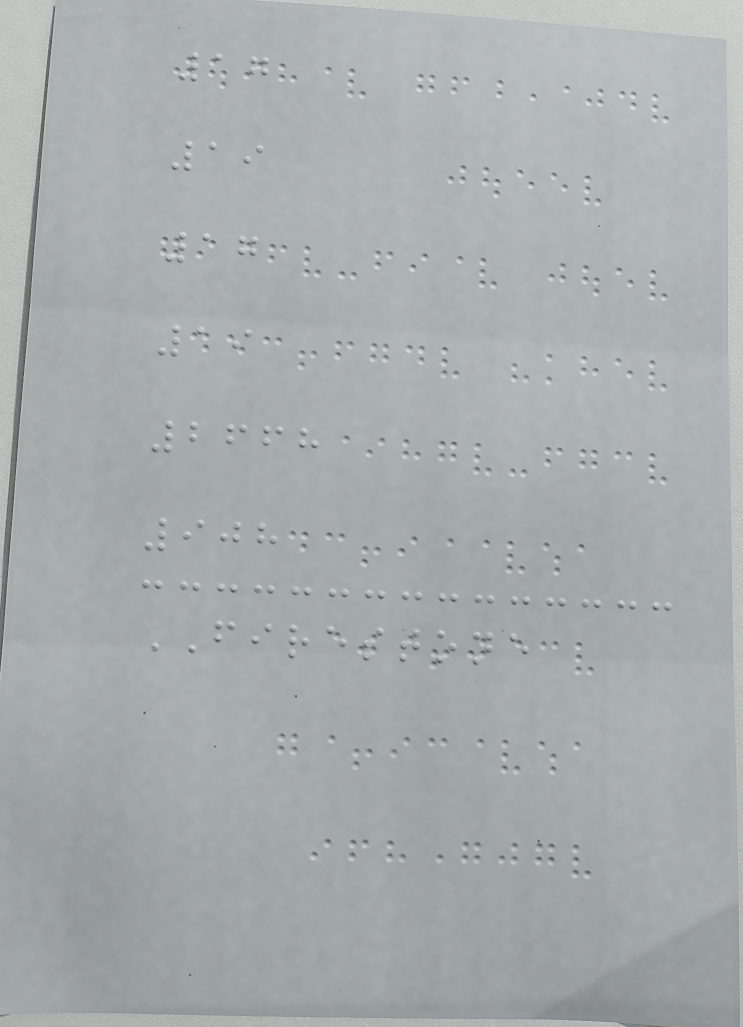17
19
17
19
2668
908
FIRESTONE
